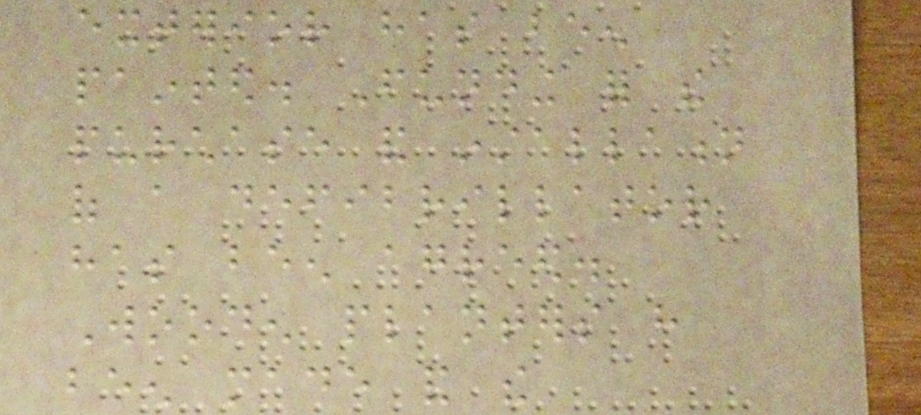exterior has been
painted. Funding for the
purchase and installation
of a defibrillator
has been agreed.
Wooden planters have
been made and the
